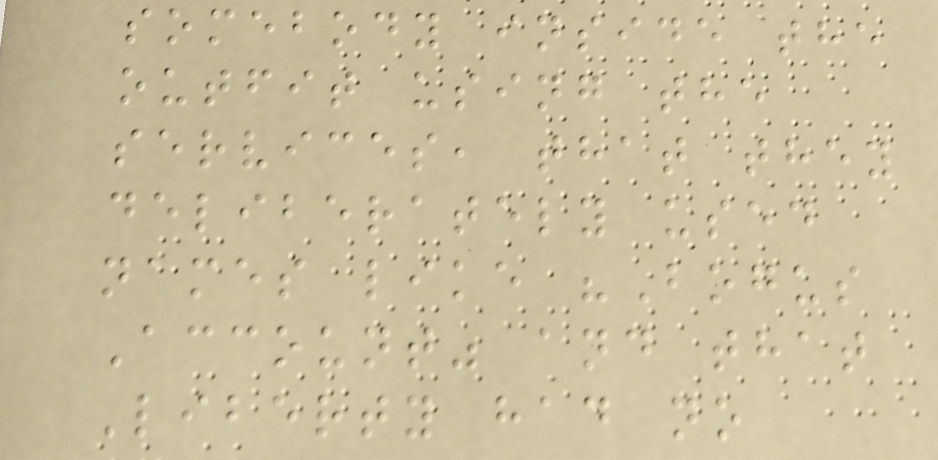somebody inside the
outfit using the
services, that they
deliberately used
names like "Bogus
Account" and that
Liberty had no
